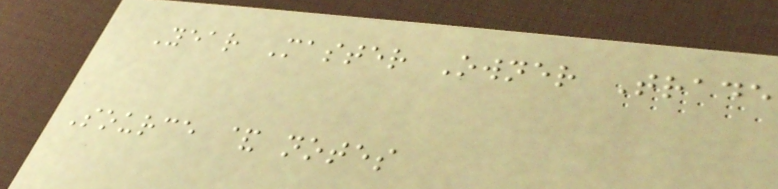Year Master Owner Trade
Source & notes
